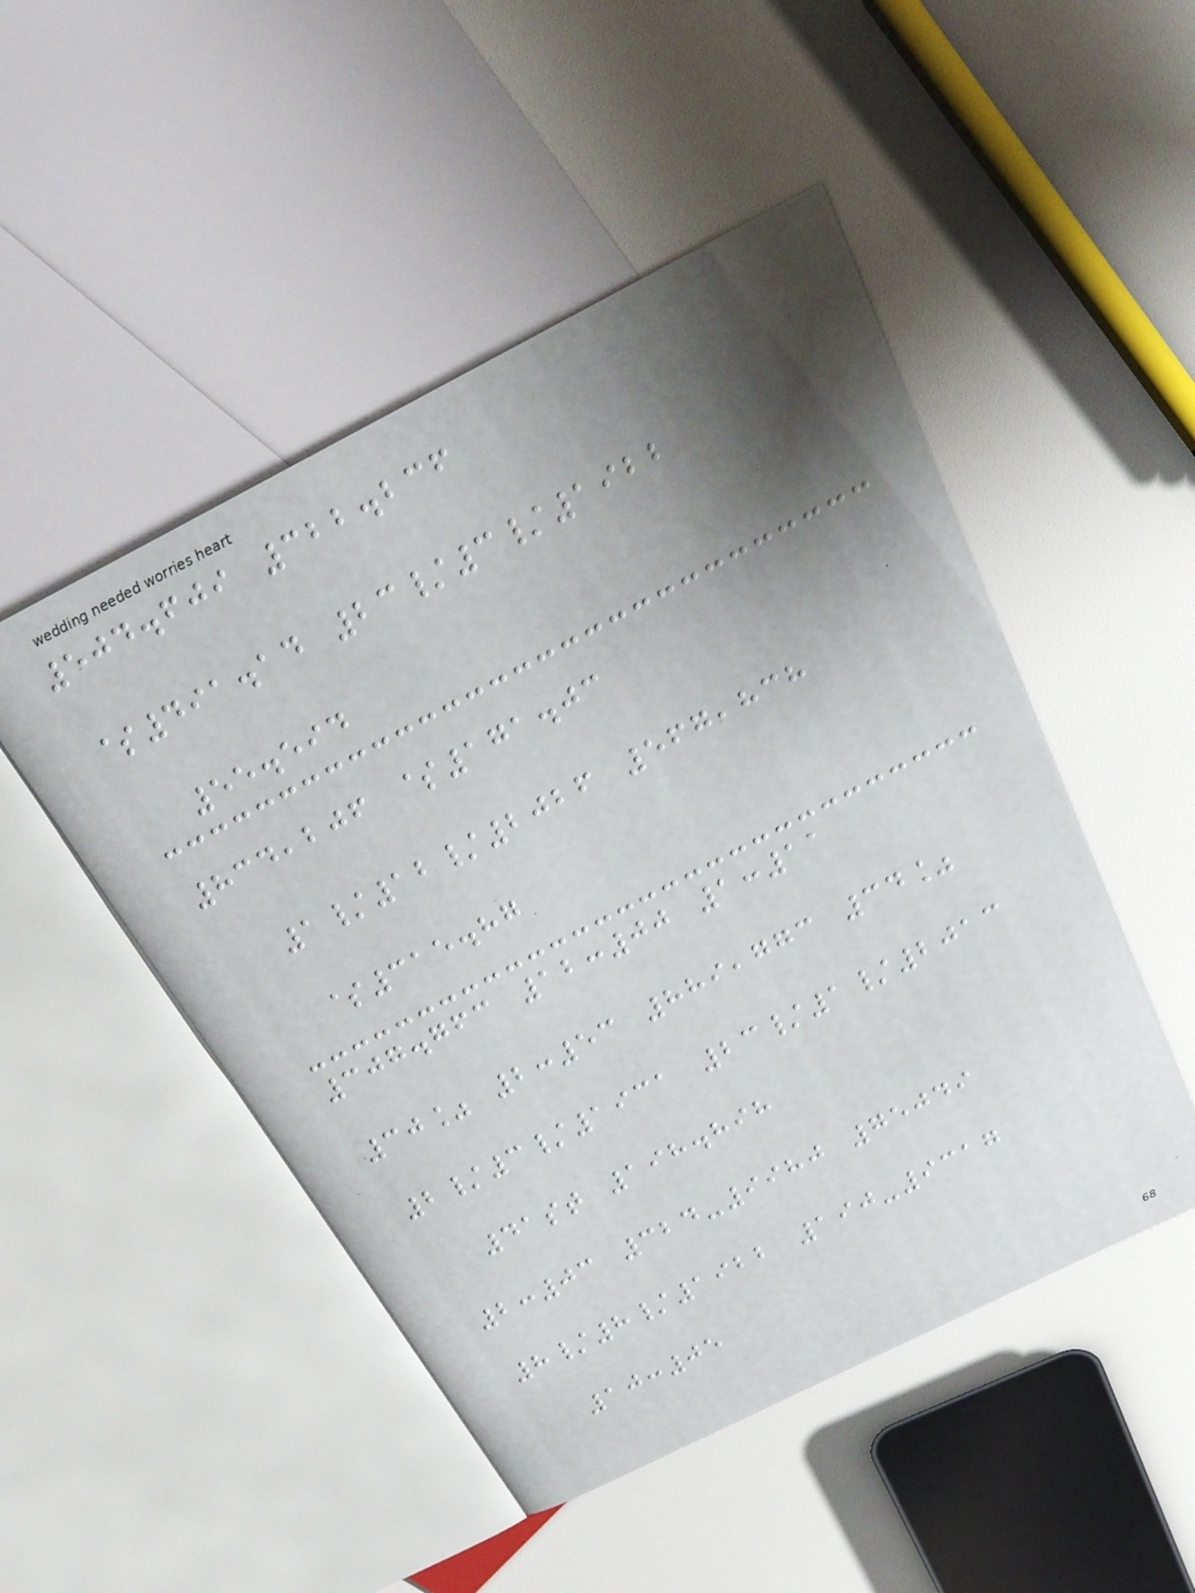504.609 322.236
$491.14 23/3/1922
55.594
834,206 $171.03
1/12/2026 567,838
$315.87
307.763 12:00 1:11
30% 2:53 889,773 34%
2/3/1931 23/1/2013
41st 198.898
2:03 324-9980 75049
8/8/1922 190-9317
10:05
